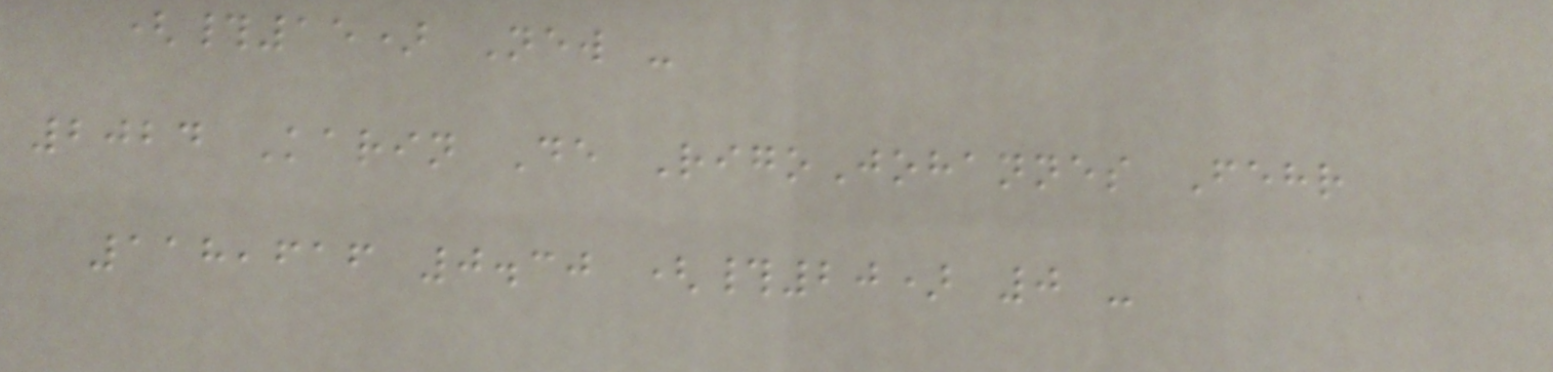(#15) New -
2024 Karin De RigoJohannes Fehr
118,616 0.30 (#20) 0 -
